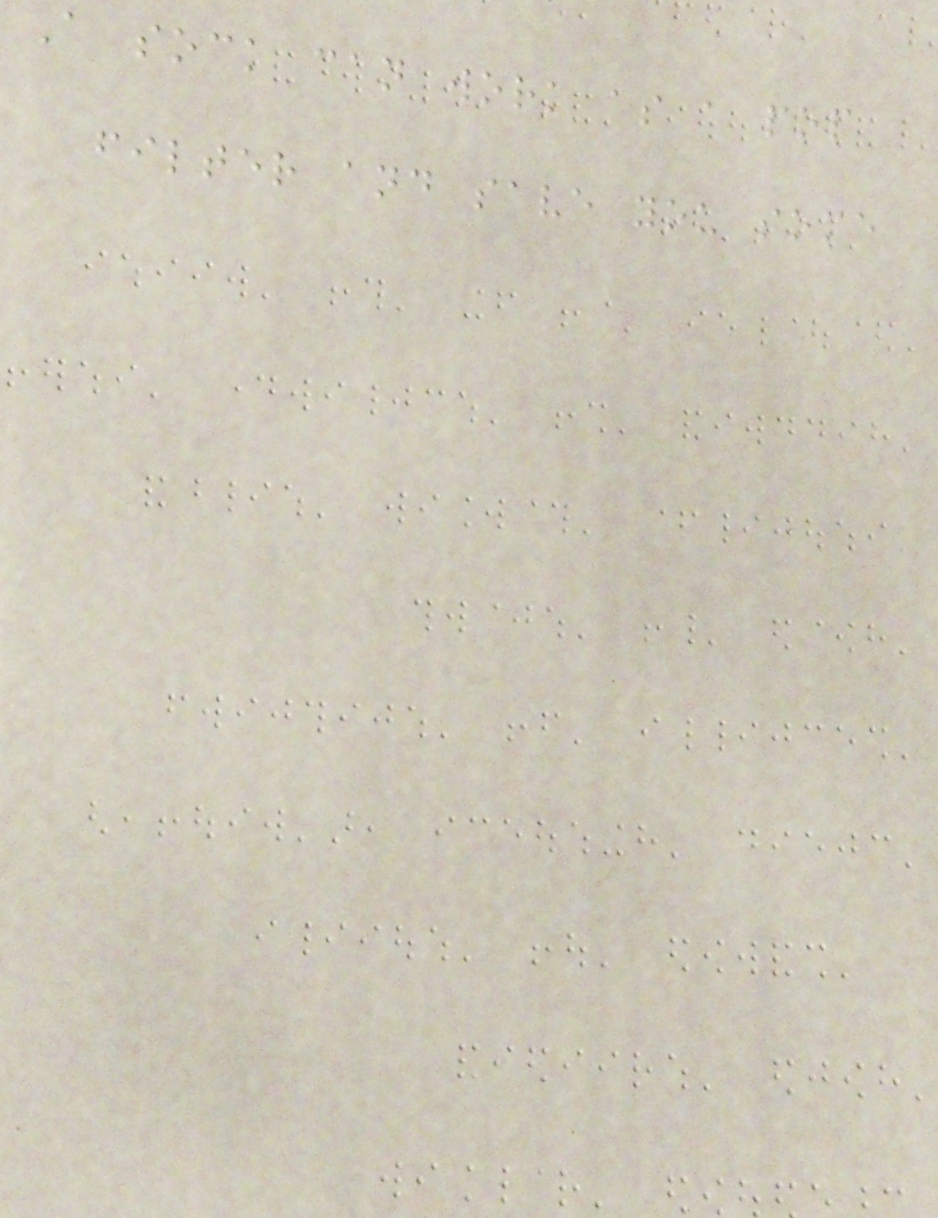A sock can work as a pop
filter and save you some
